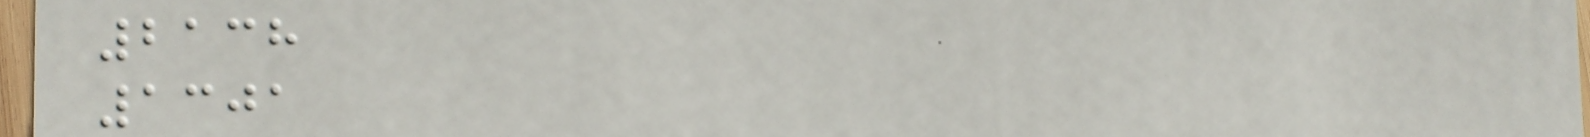2138
1301
